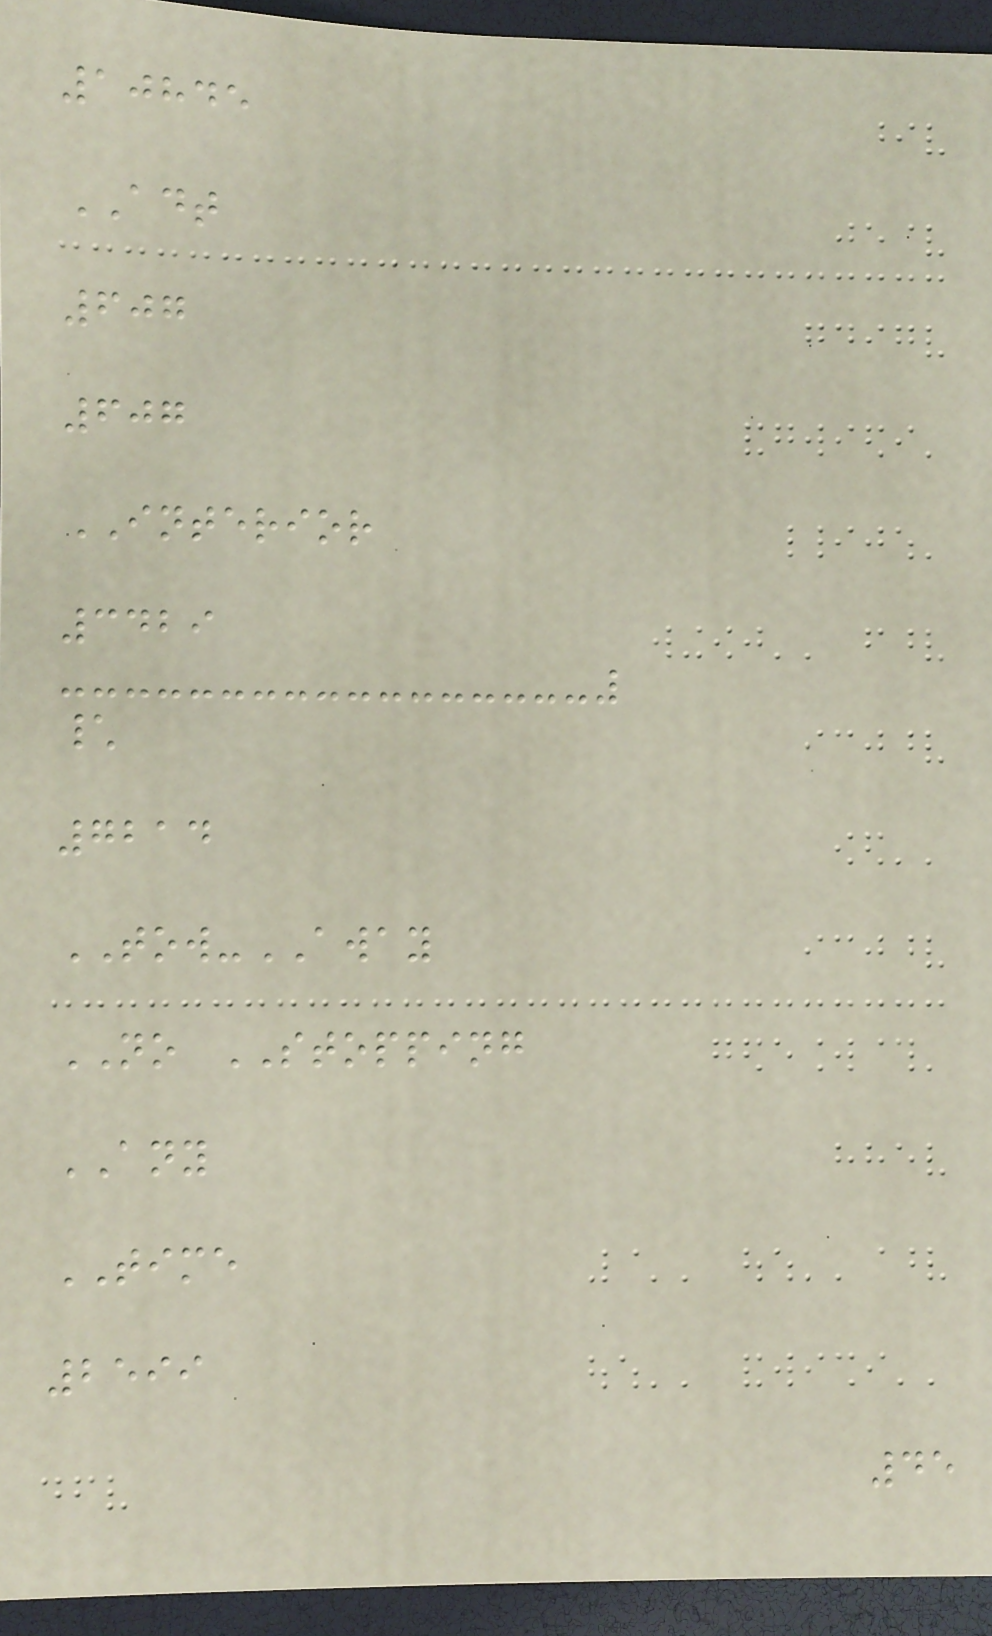10845
ADT
607
607
INTERIOR
3429
\
7214
TOW-AWAY
NO STOPPING
ANY
TIME
2599
45
